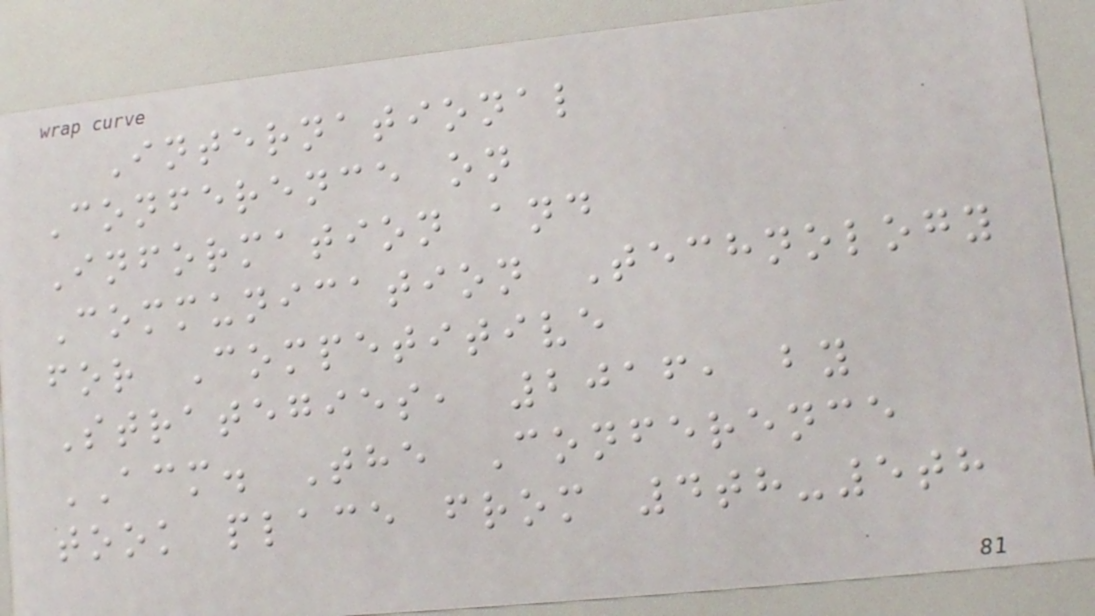International
Conference on
Information and
Communication Technology
for Competitive
Strategies, 2016, by
ACM. The Conference
took place from 4th-5th
